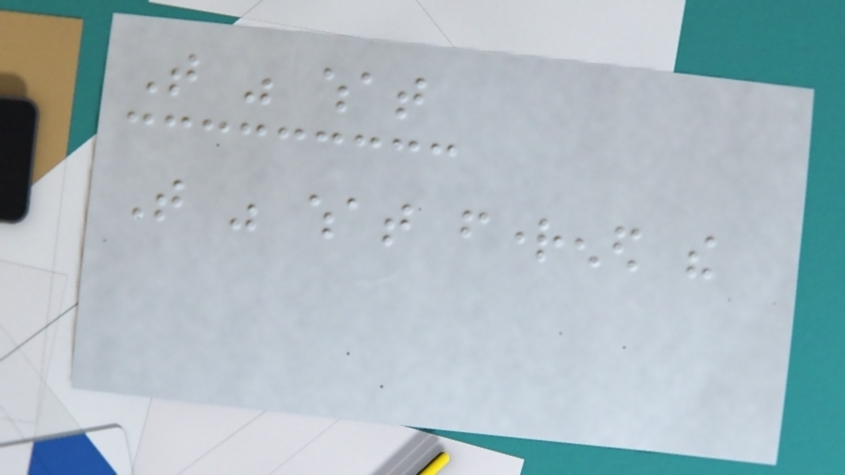That was what
That was what frightened the
